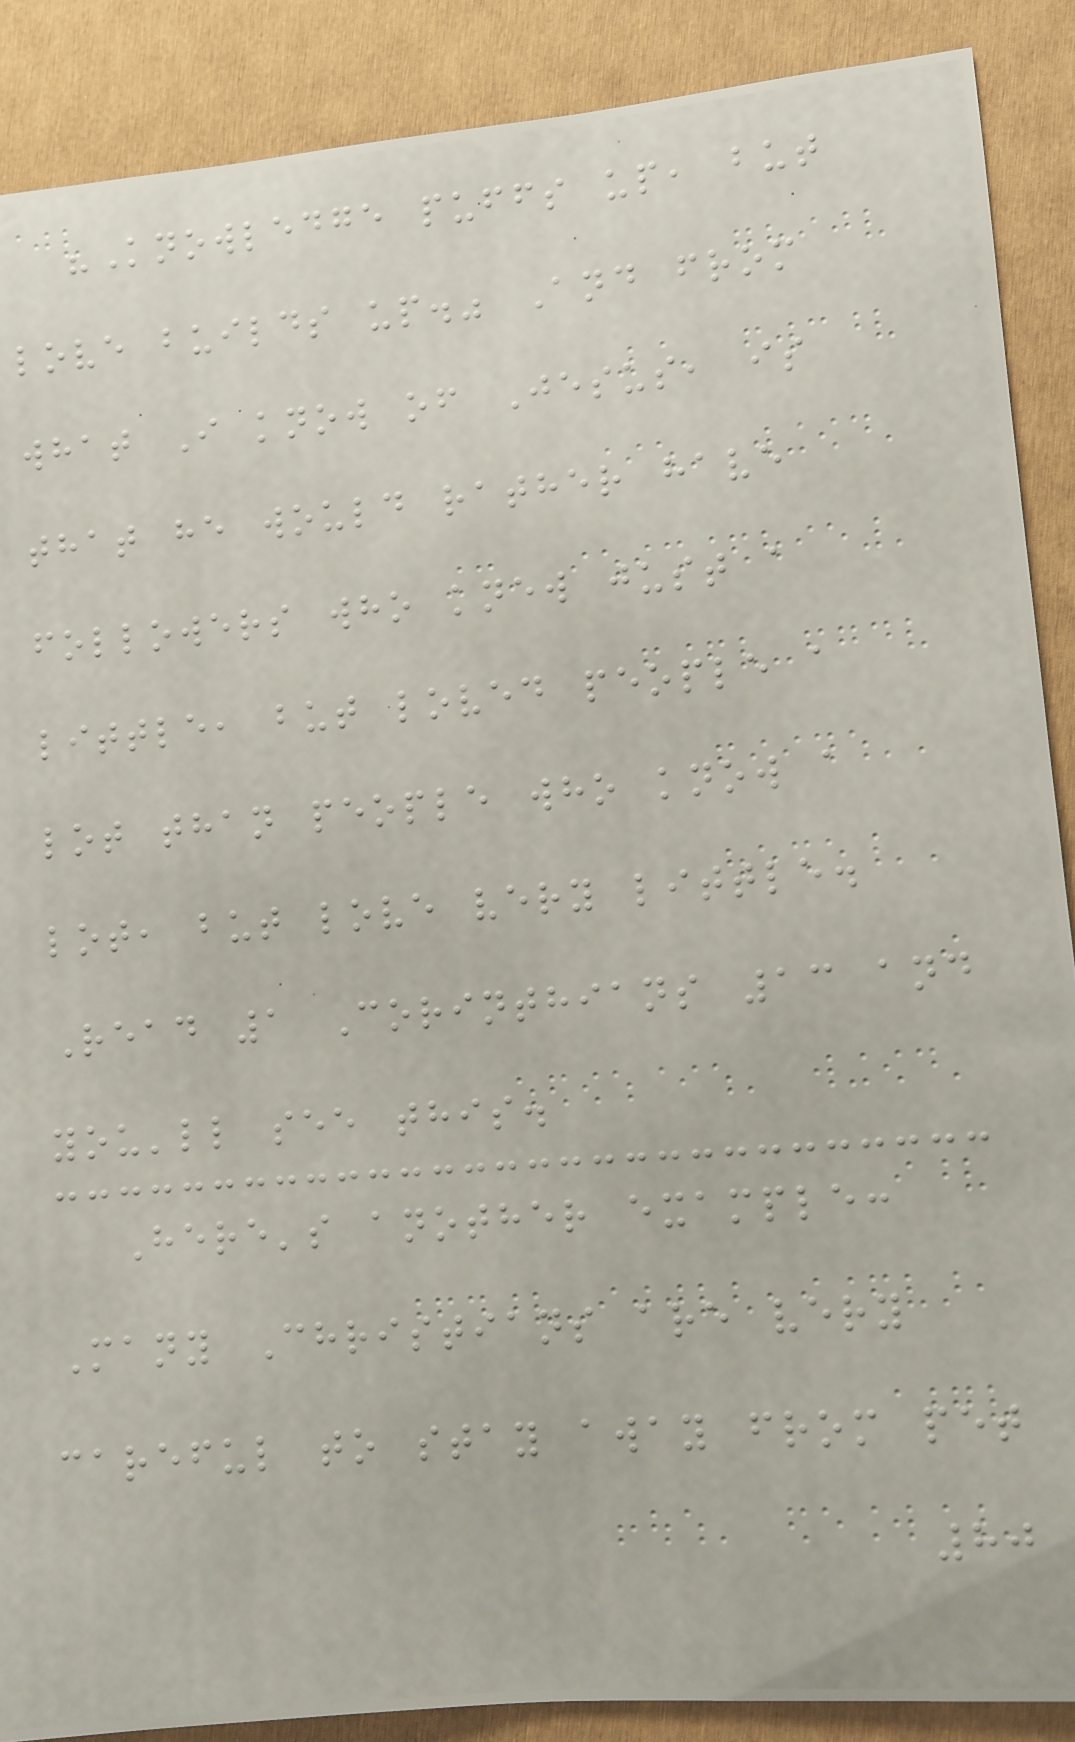"Knowledge puffs up, but
love builds up." And from
what I know of Jesus, is
that he would rather have
followers who knew just a
little, but loved people a
lot than people who know a
lot, but love very little.
Read 1 Corinthians 13 and
you'll see this.
Here's another example:
Many Christians are very
careful to stay away from pet
80
